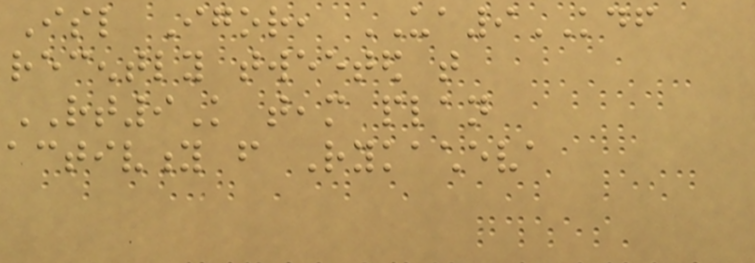Isl Igor, UA9KDF
recently tweeted that
RT9K team plan
activity from Rykacheva
